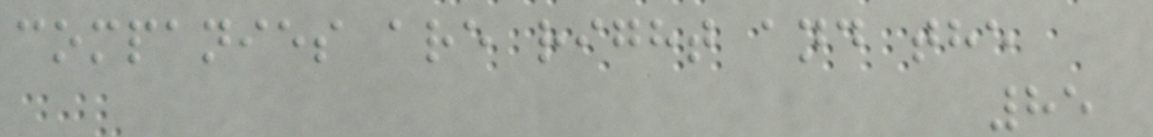companies are right and the
85
